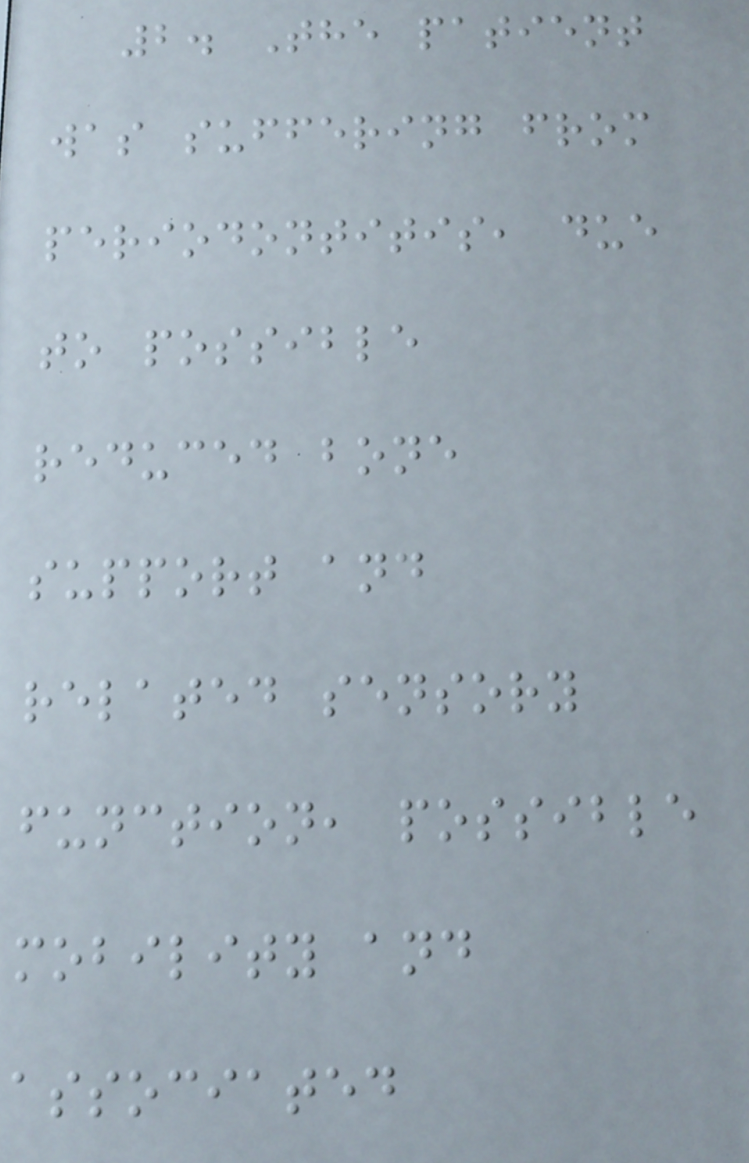2. The patient
was suffering from
periodontitis, due
to possible
reduced bone
support and
related sensory
function, possible
mobility and
associated
